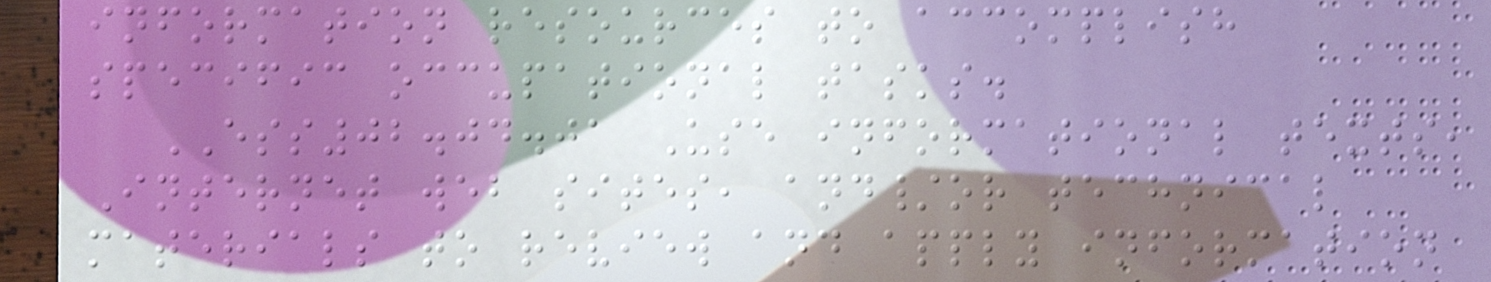information resources to accomplish
specific occupational tasks.
ESS02.04.01 Use informational texts,
Internet web sites, and/or technical
materials to review and apply information
